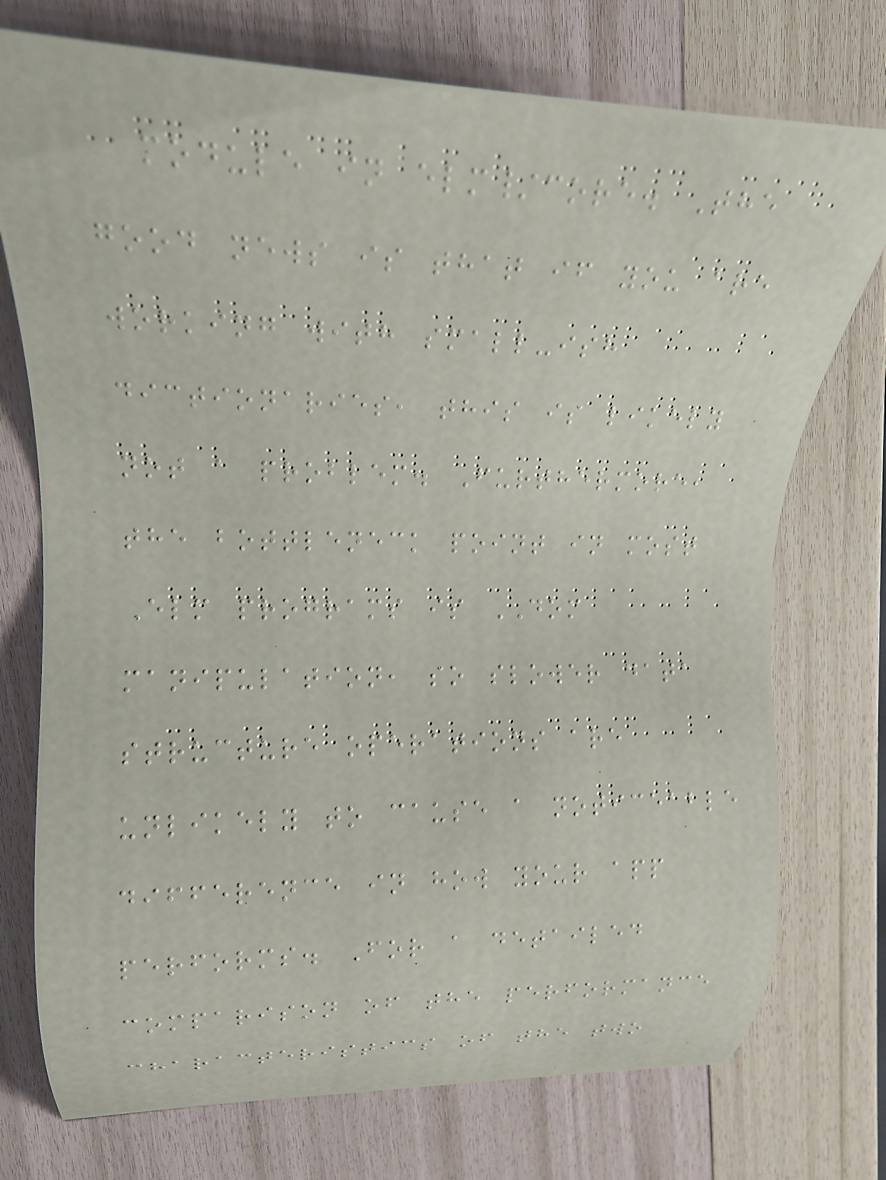module in elm/core. The
good news is that if you are
working with small-ish
dictionaries, this is likely
not a problem. Furthermore,
the bottleneck point in most
Elm programs is DOM
manipulation, so slower data
structure operations are
unlikely to cause a noticeable
difference in how your app
performs. For a detailed
comparison of the performance
characteristics of the two
